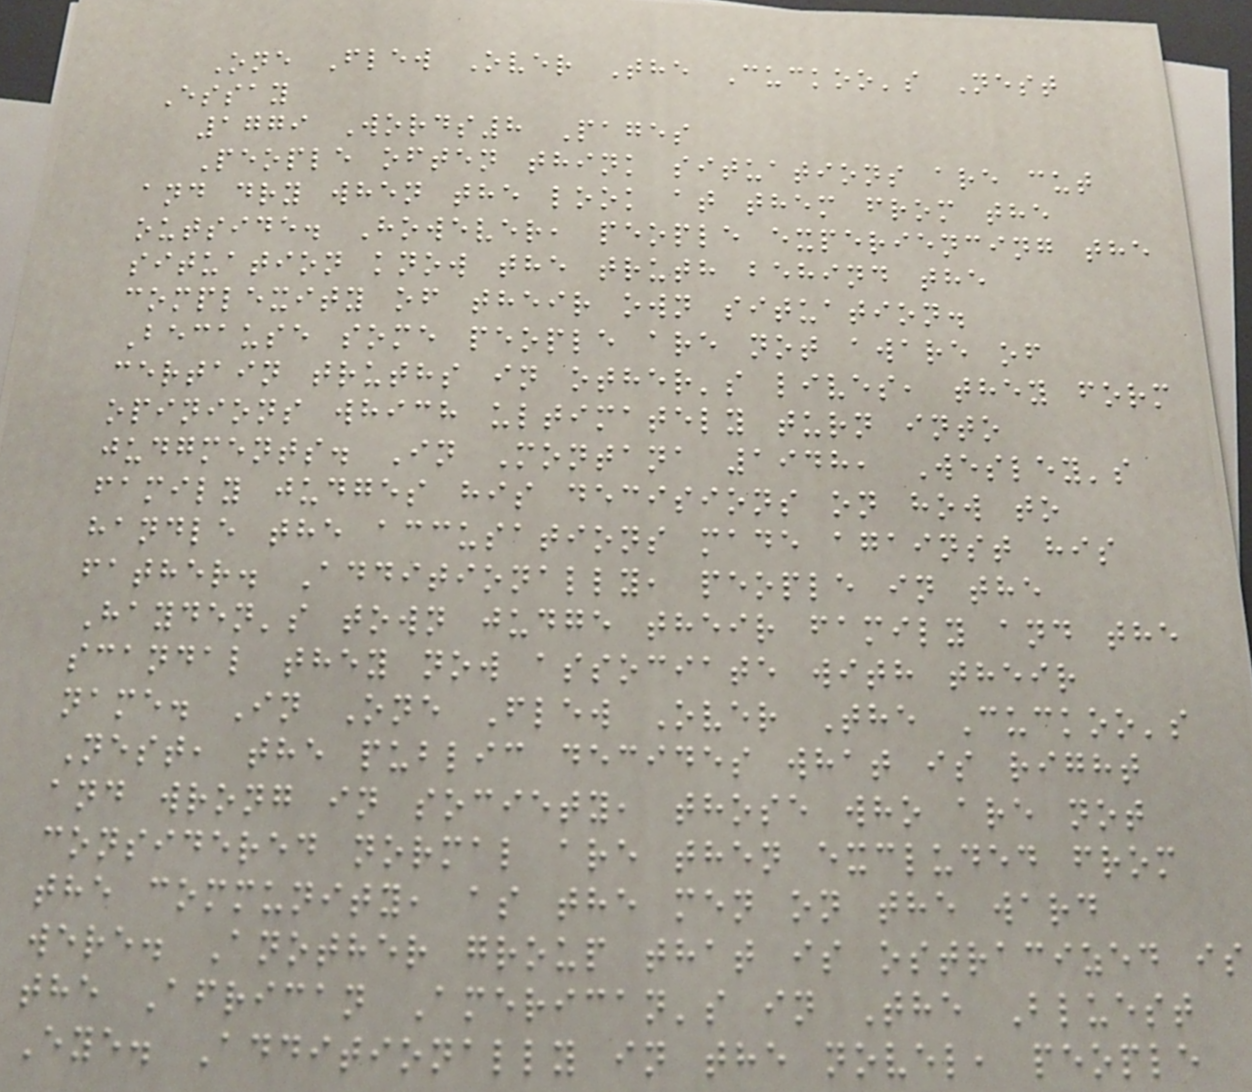One Flew Over The Cuckoo's Nest
Essay
1779 Words8 Pages
People often think situations are cut
and dry when the look at them from the
outside. However, people experiencing the
situation know the truth behind the
complexity of their own situation.
Because some people are not aware of
certain truths in other's lives, they form
opinions which ultimately turn into
judgments. In Montana 1948, Wesley's
family judges his decisions on how to
handle the accusations made against his
father. Additionally, people in the
Hayden's town judge their family and the
scandal they now associate with their
name. In One Flew Over The Cuckoo's
Nest, the public decides what is right
and wrong in society, those who are not
considered normal are then excluded from
the community, as the men on the ward
were. Another group that is ostracized is
the African American's in The Bluest
Eye. Additionally in the novel, people
